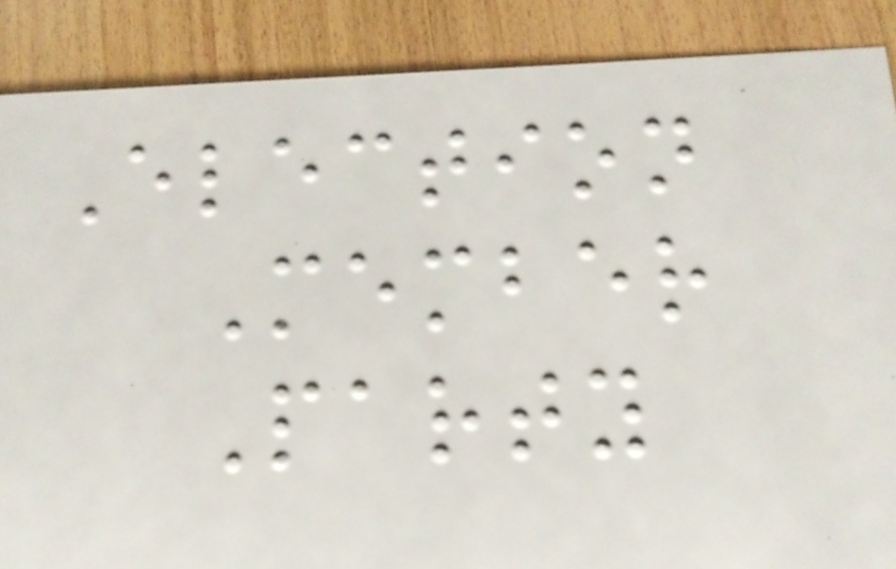Election
Member
Party
